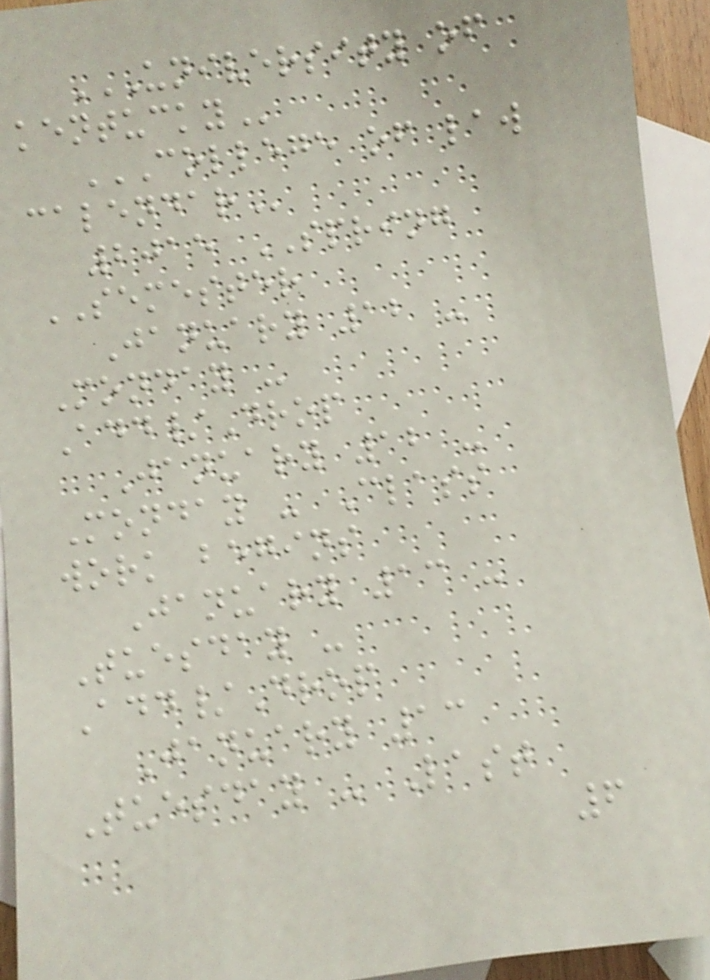UNIVERSITY OF
KENTUCKY
COLLEGE OF LAW
CALENDAR
2015 SPRING
SEMESTER
January 12 -
Monday -
Add/Drop
January 12 -
Monday - Class
work begins
January 13 -
Tuesday -
Add/Drop
January 13
Tuesday - Last
6
